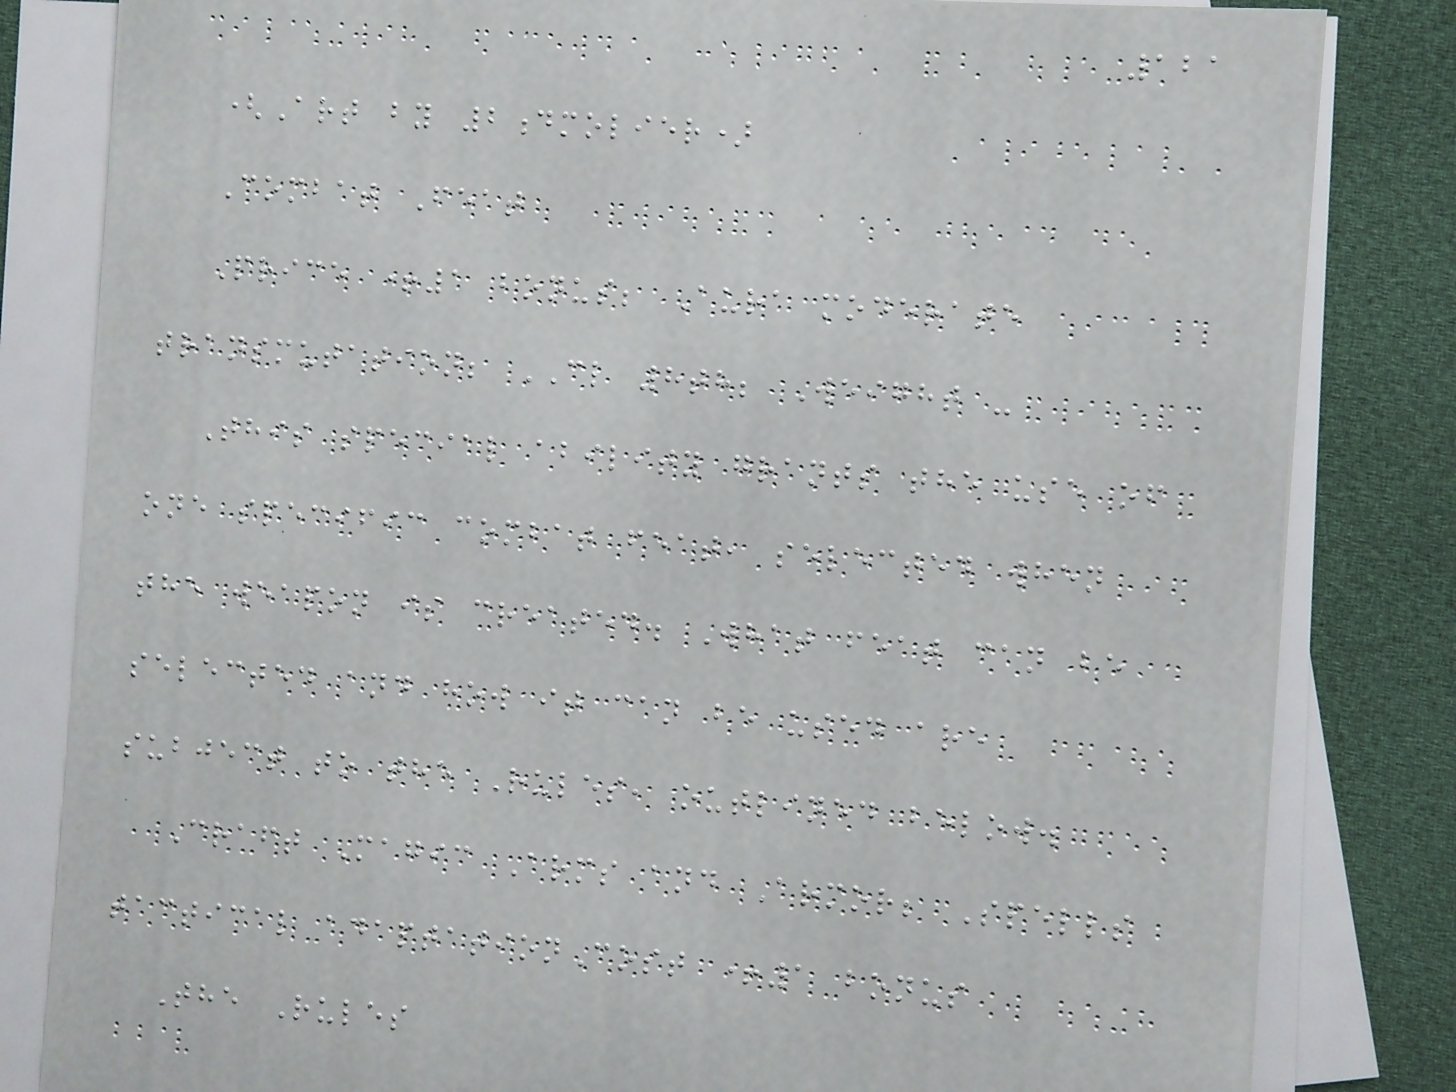121
(Art by 2dmolier)
Combat Feat
Price +1 bonus; Aura moderate
transmutation; CL 8th; Weight -
This special ability grants the use of
one specific combat feat, selected when
the weapon is created. What feat can be
selected and how it can be used are
subject to the Rules, outlined below.
Craft Magic Arms and Armor; Spells
tactical adaptationCost +1 bonus
The Rules
